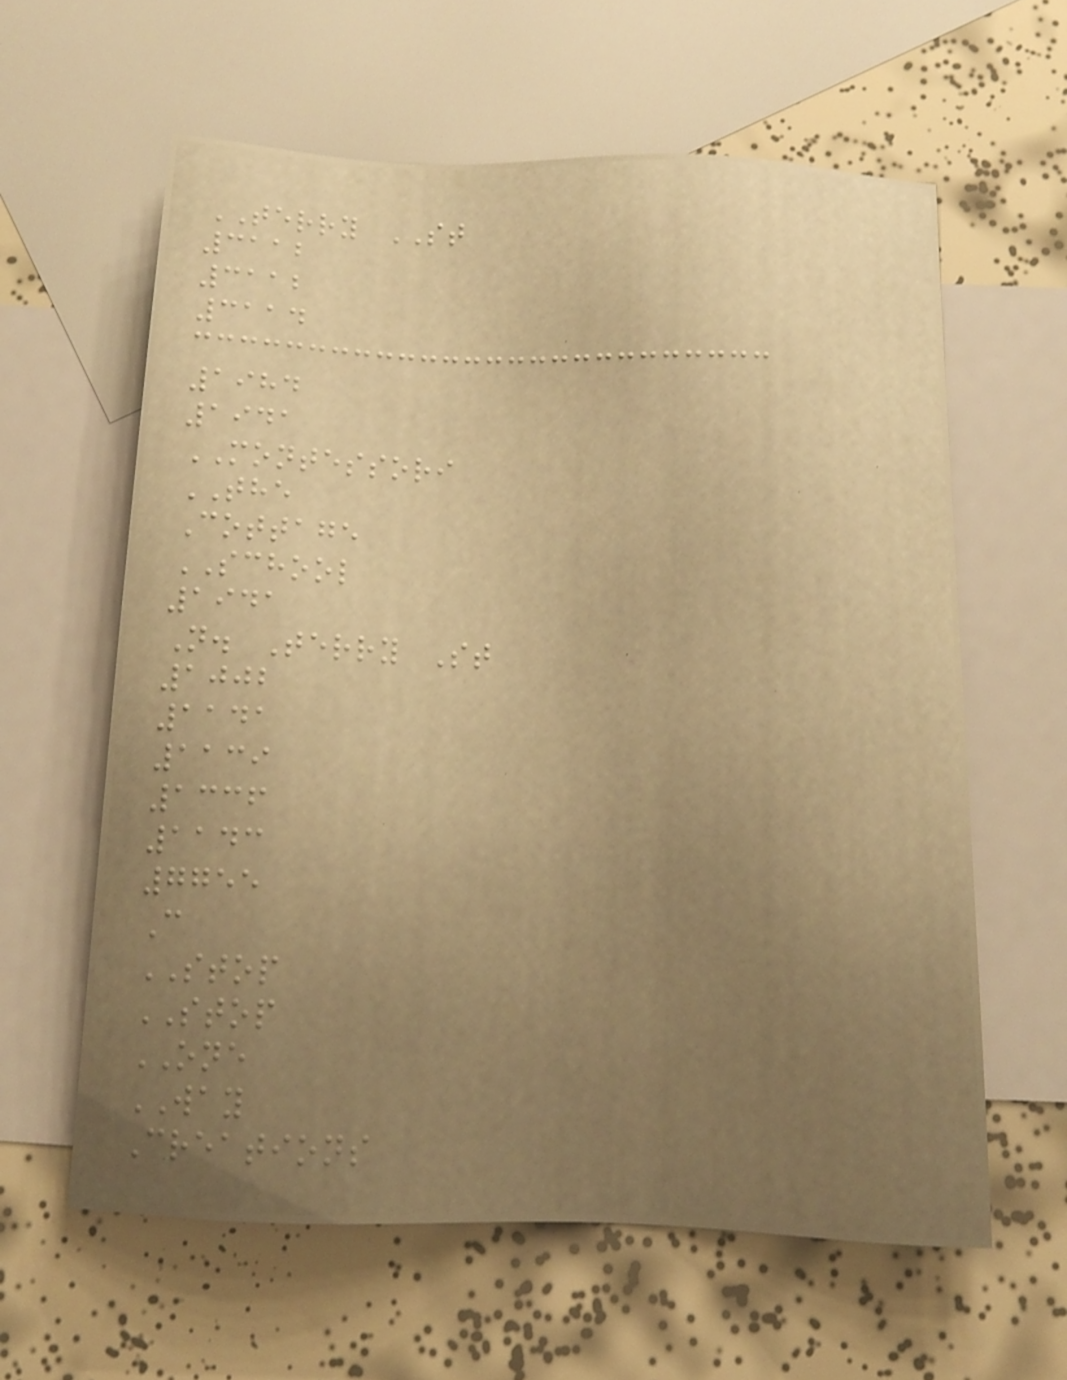TERRY ST
3112
3112
3114
1984
1941
MONTESSORI
THE
Cottage
SCHOOL
1941
N. Terry St
1002
1141
1139
1336
1143
7755
C
STOP
STOP
ONE
WAY
Creations
